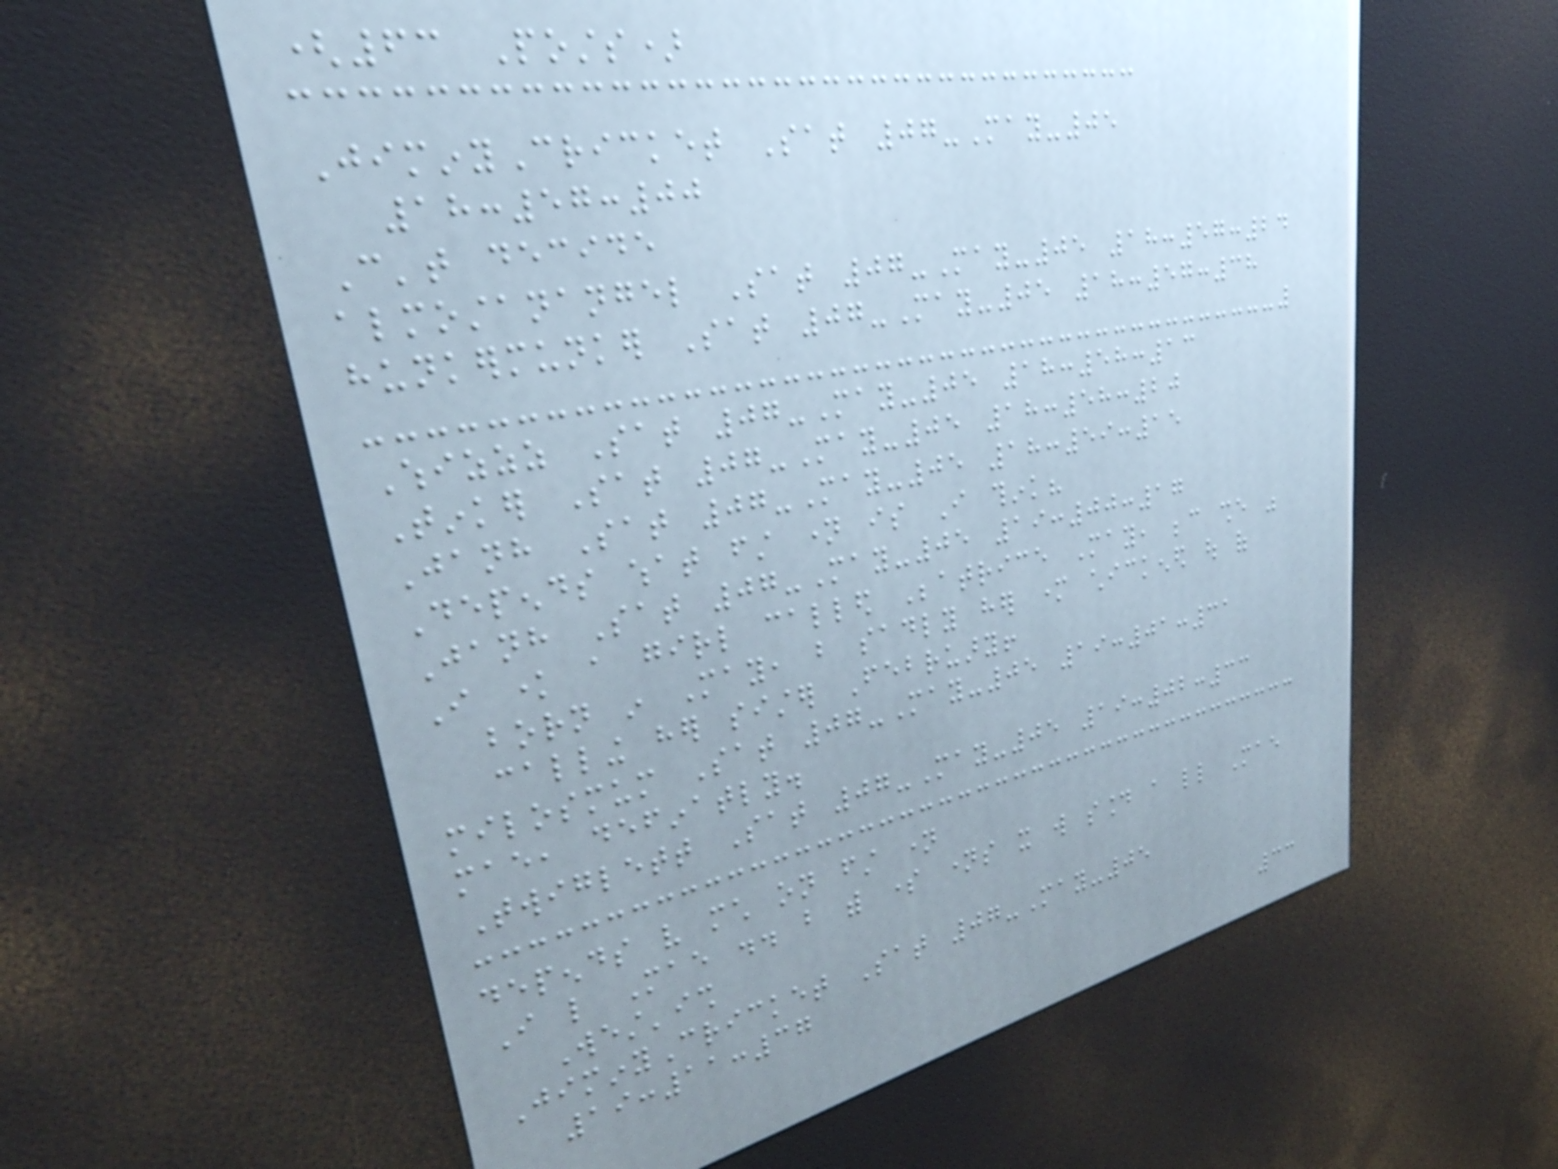(63 Posts)
JiminyCricket Sat 07-May-05
18:57:00
Can't decide
almostanangel Sat 07-May-05 18:57:24
hunkermunker Sat 07-May-05 18:57:38
Whizzz Sat 07-May-05 18:58:13
Tinker Sat 07-May-05 18:58:20
Janh Sat 07-May-05 18:59:15
Depends what first name is I think?
Janh Sat 07-May-05 19:00:17
I know a girl called Beatrice May, because she was
born in May, but sadly her mother chickened out of
calling her sister February!
milosmum Sat 07-May-05 19:01:31
mae, definatly.
Twiglett Sat 07-May-05 19:02:33
depends very much on first name
I like Mae .. but with some names it will sound a little Mae
West'ish
JiminyCricket Sat 07-May-05
19:11:37
33
